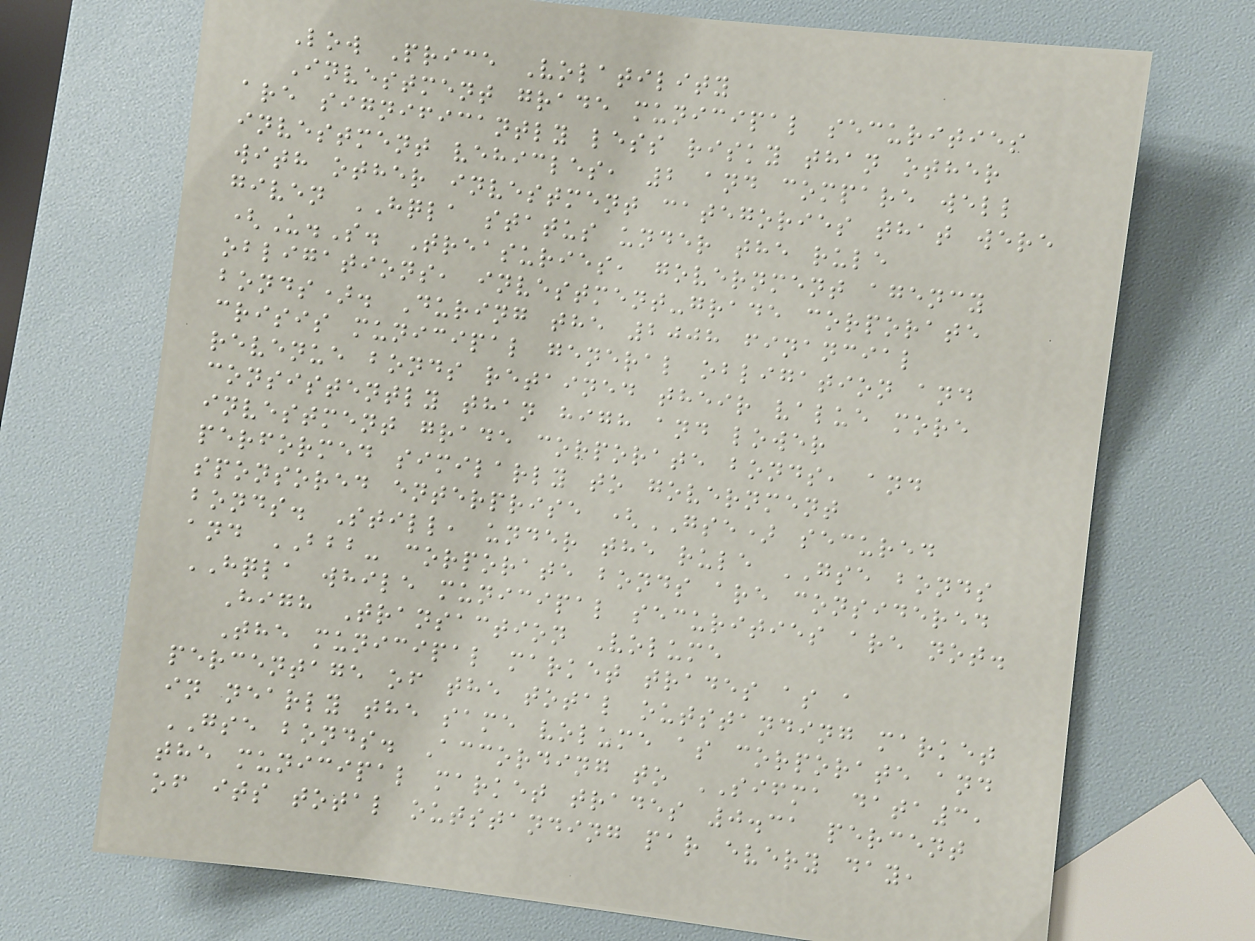Low Price Volatility
Investment grade municipal securities
are significantly less risky than other
investment vehicles, 2 and compare well
with other investment categories that were
given HQLA status under the rule
(U.S. Treasuries, government agency
obligations, investment-grade corporate
bonds). During the 2008 financial
crisis municipal general obligation and
revenue bonds retained their value more
consistently than high and lower
investment grade corporate bonds, and
performed similarly to government
sponsored enterprise (GSE) secured
bonds. Still, under the rule GSE bonds
and BBB- corporate bonds are considered
HQLA while municipal securities are not.
High Transaction Volume
The municipal market trades as a
percentage of the total outstanding market
in nearly the same volume as corporate and
GSE bonds. According to SIFMA data3,
the municipal market trades 0.31 percent
of its total outstanding par every day,
